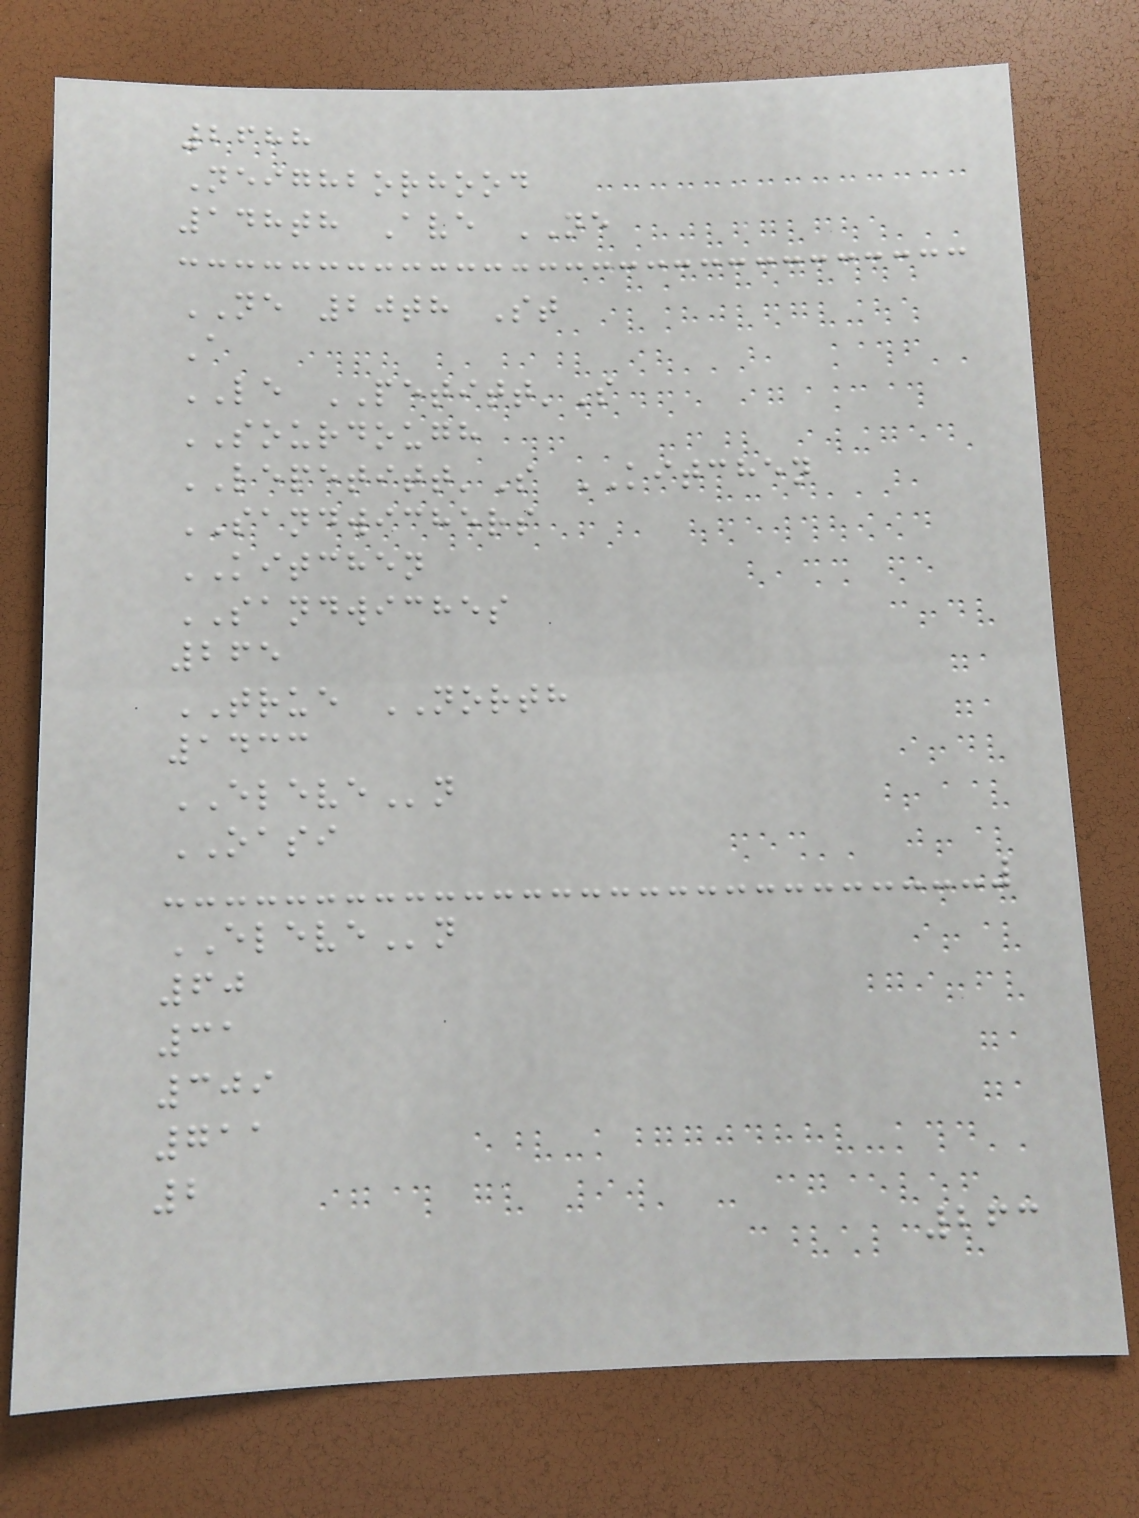2688
Neighborhood
148th Ave NE
NE 20th St
A
LE PETITT'S
SOURDOUGH
LEPETITT'S KITCHEN
SANDWICHERS
KITCHEN
SANDWICHES
265
TRUE NORTH
1433
ELEVEn
OASI
ELEVEn
60
31
309
711
2
263
